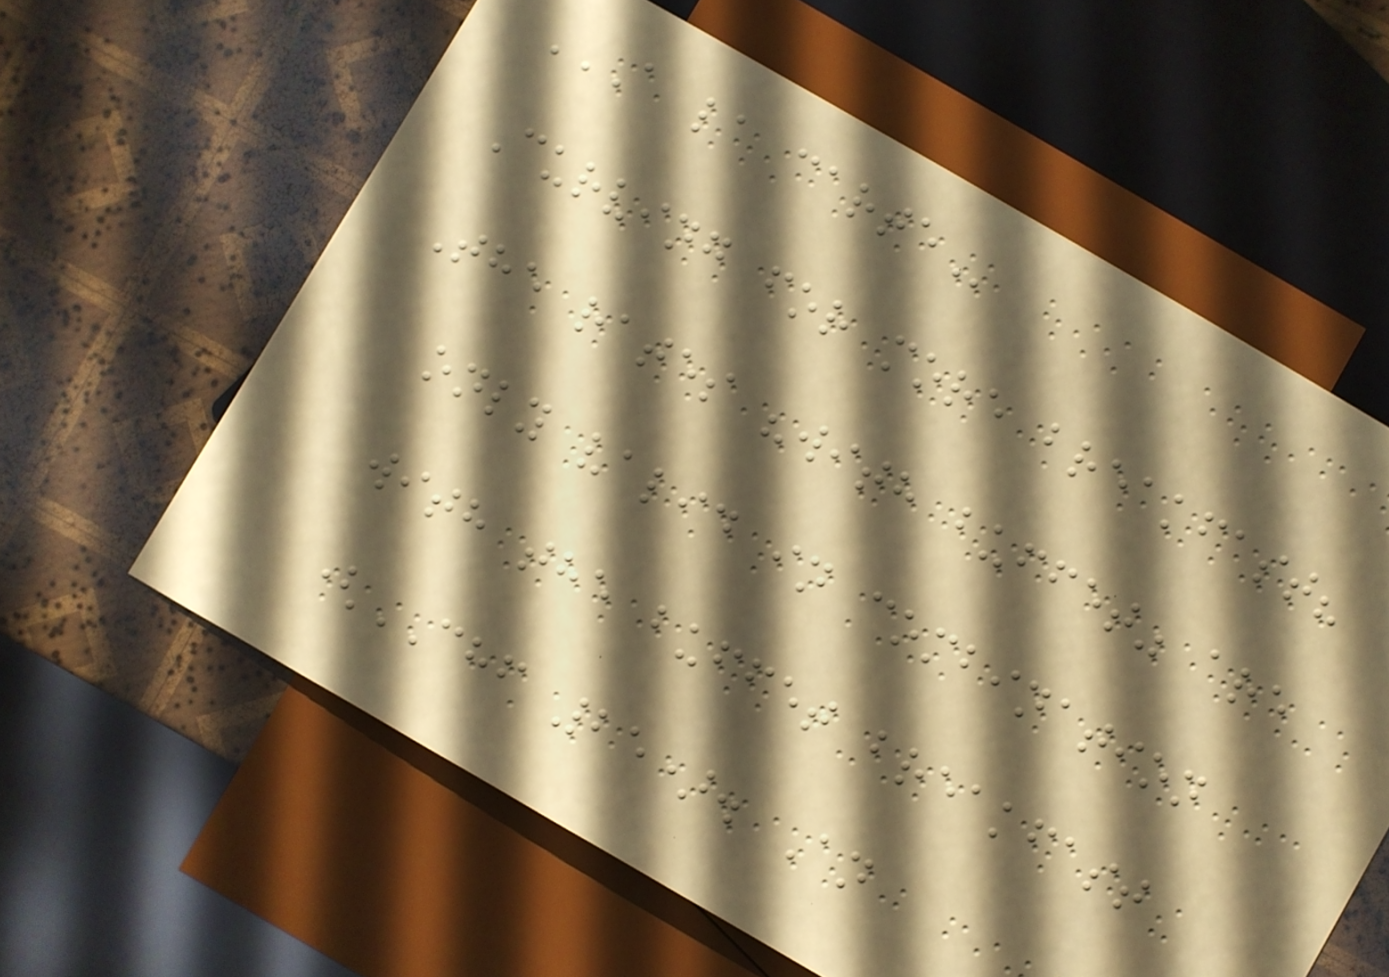A LA CARTE
Curving for more breakfast?
The rates "with buffet" are
only valid in combination
with the buffet breakfast
(CHF 25). An
